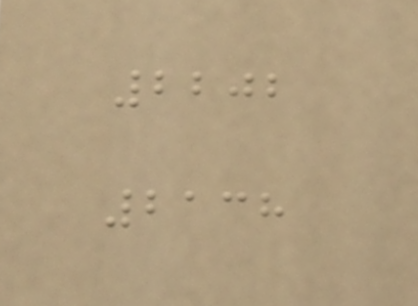2202
2138
